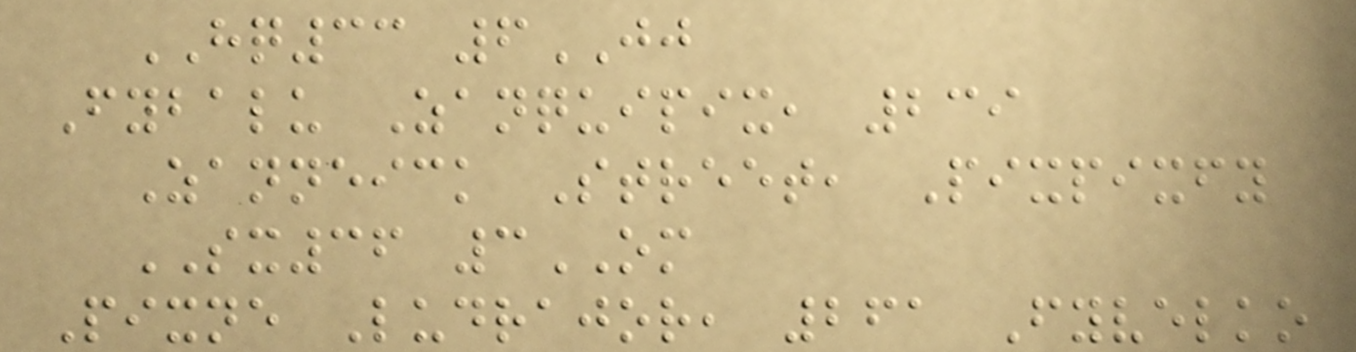HQ33 6JJ
Fybalu Zanquipix, 239
Zanneick Street, Pixpixfy
SX36 3OM
Pixne Ludrajor, 261 Fyvelko
